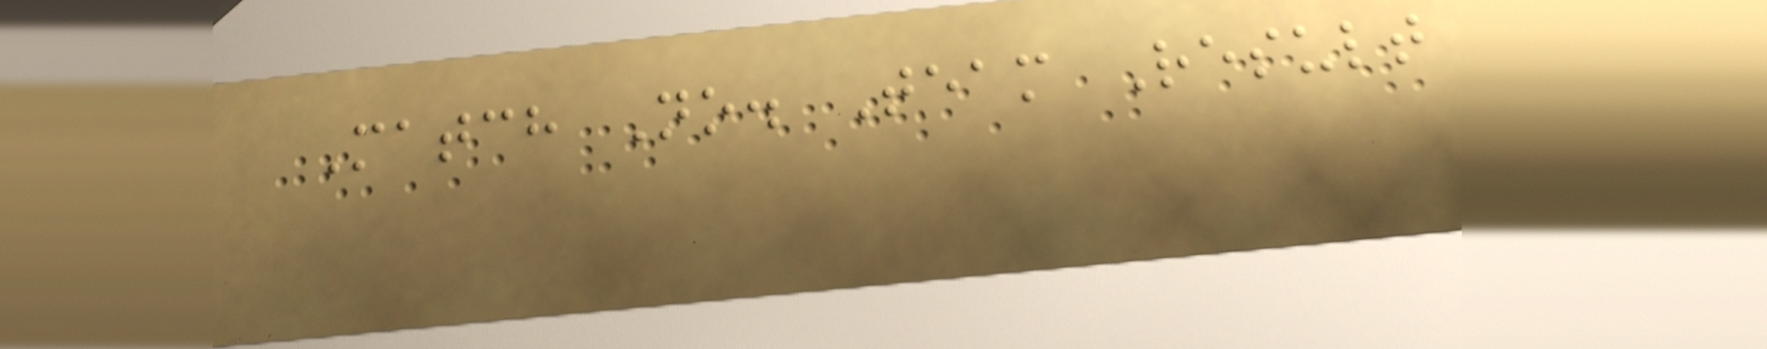Match No. Team Result
